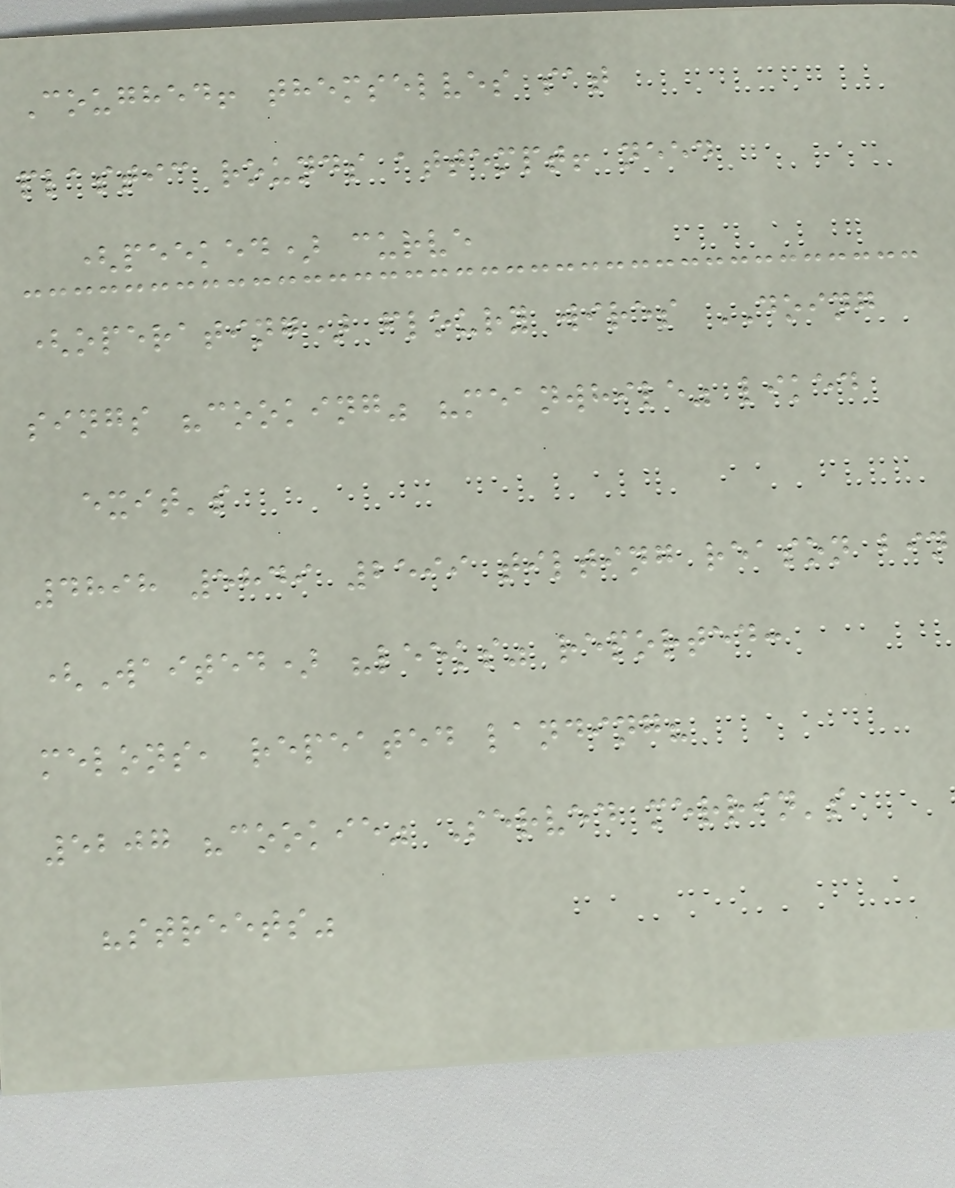Coughed! themselves sat
plastic rounds attempt! need
(peeked) curve
(operating) floury wires DOING
sings "cooking" "meanwhile" liked
exit's
4898 5849 2599 tilting reason bin
(Waited) "leeks" reported:
melons, repeated landing?
5207 "cookie" Served merrin's
"streets"
